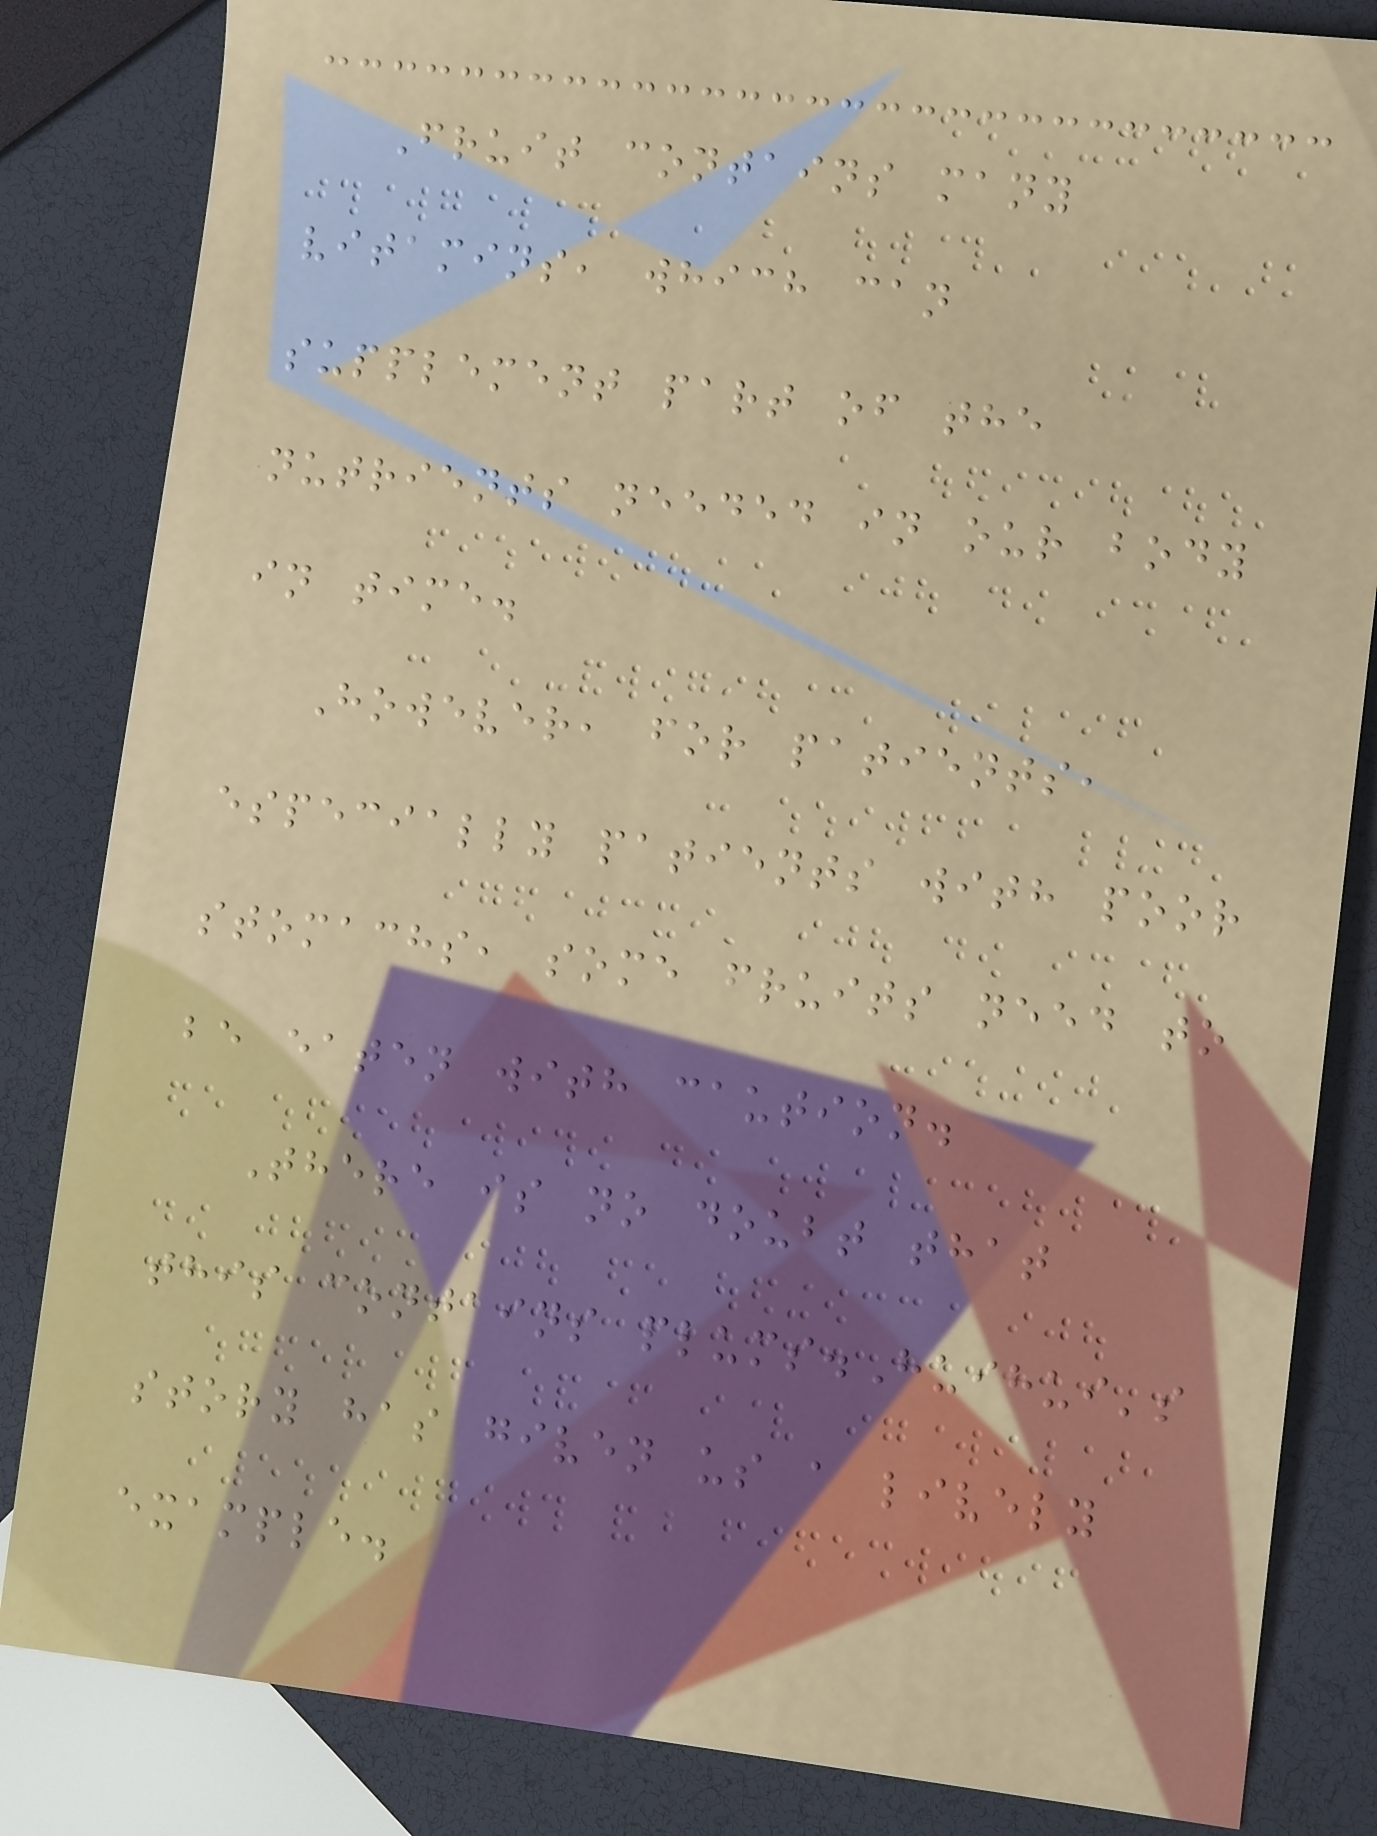Fruit contains many
vitamins, which can
supplement part of the
nutrients needed in our body
in time.
However, for patients,
especially patients with poor
stomachs, some fruits need to
be eaten with caution.
There is no doubt that
this contains plums.Huihui's
story has given us a lively
example.
